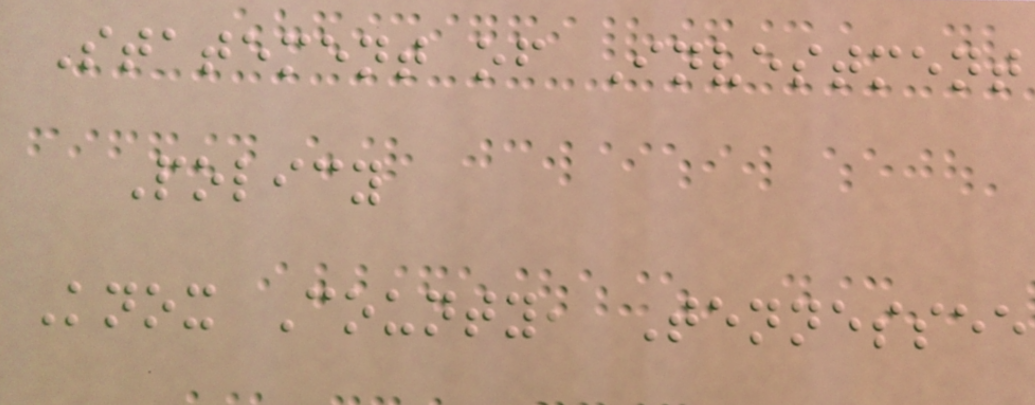Statement of Investment
Policy
Knox County, Tennessee
